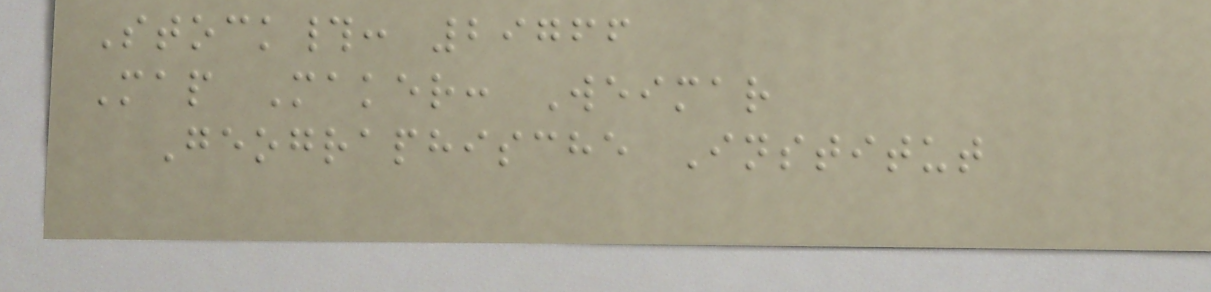Stock#: 29766
Map Maker: Weimar
Geographische Institut
